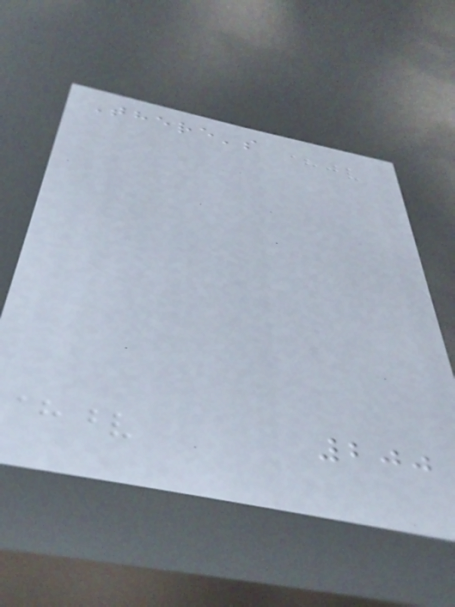There's
200
